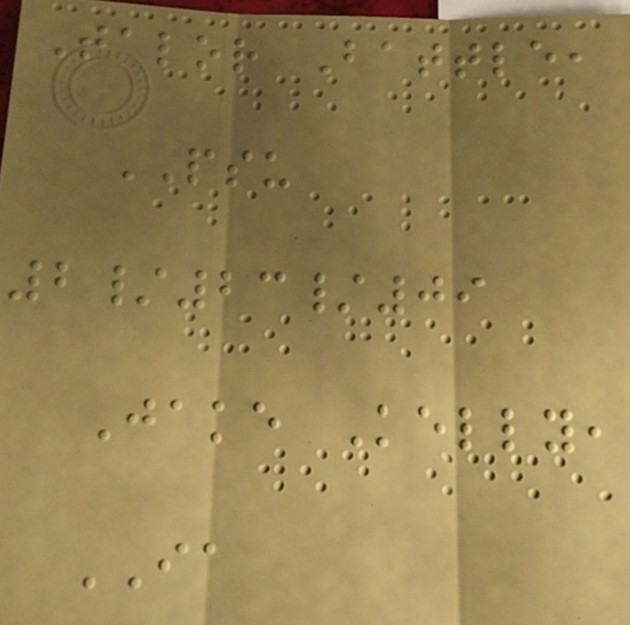Talor Battle,
PSU
2/23/09
Jake Kelly,
IA
